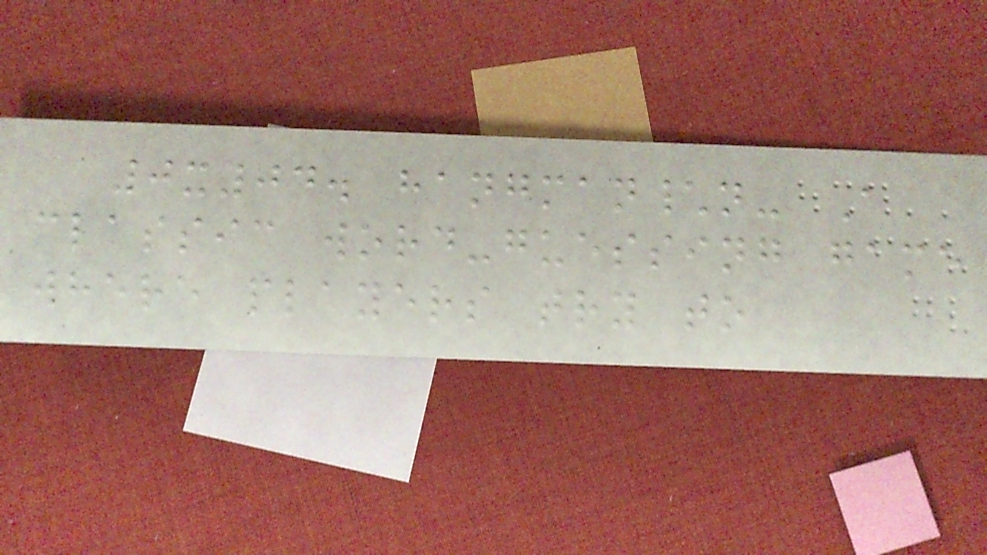0x04. hangman\n- A
classic word-guessing game
where players try to
